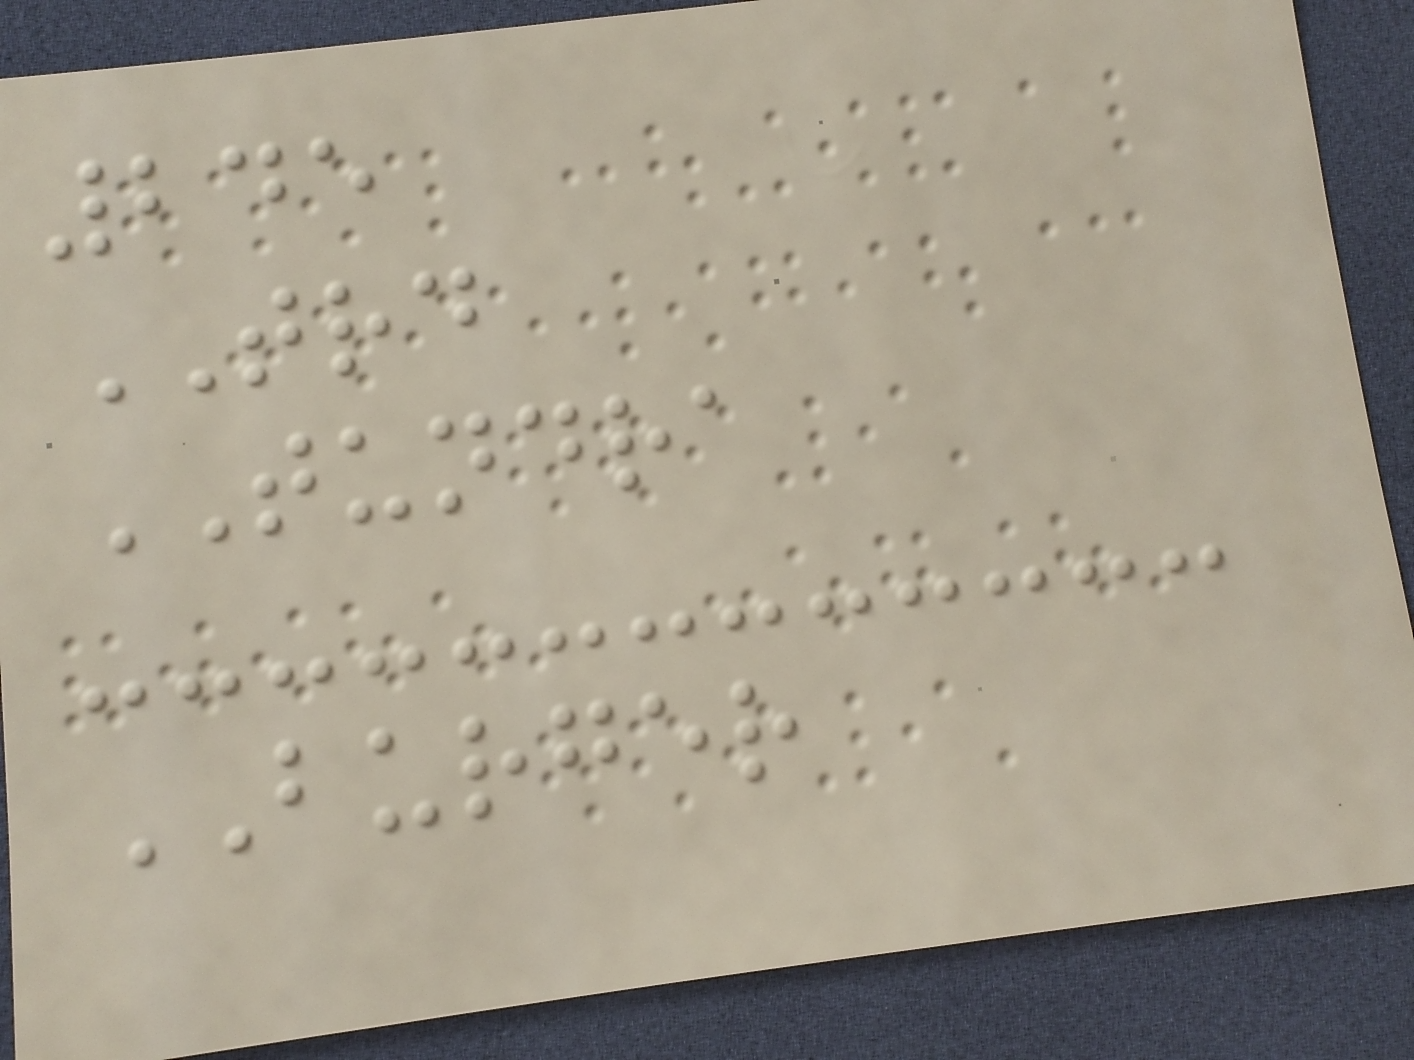245
TRD
TUNDRA
BURGER
